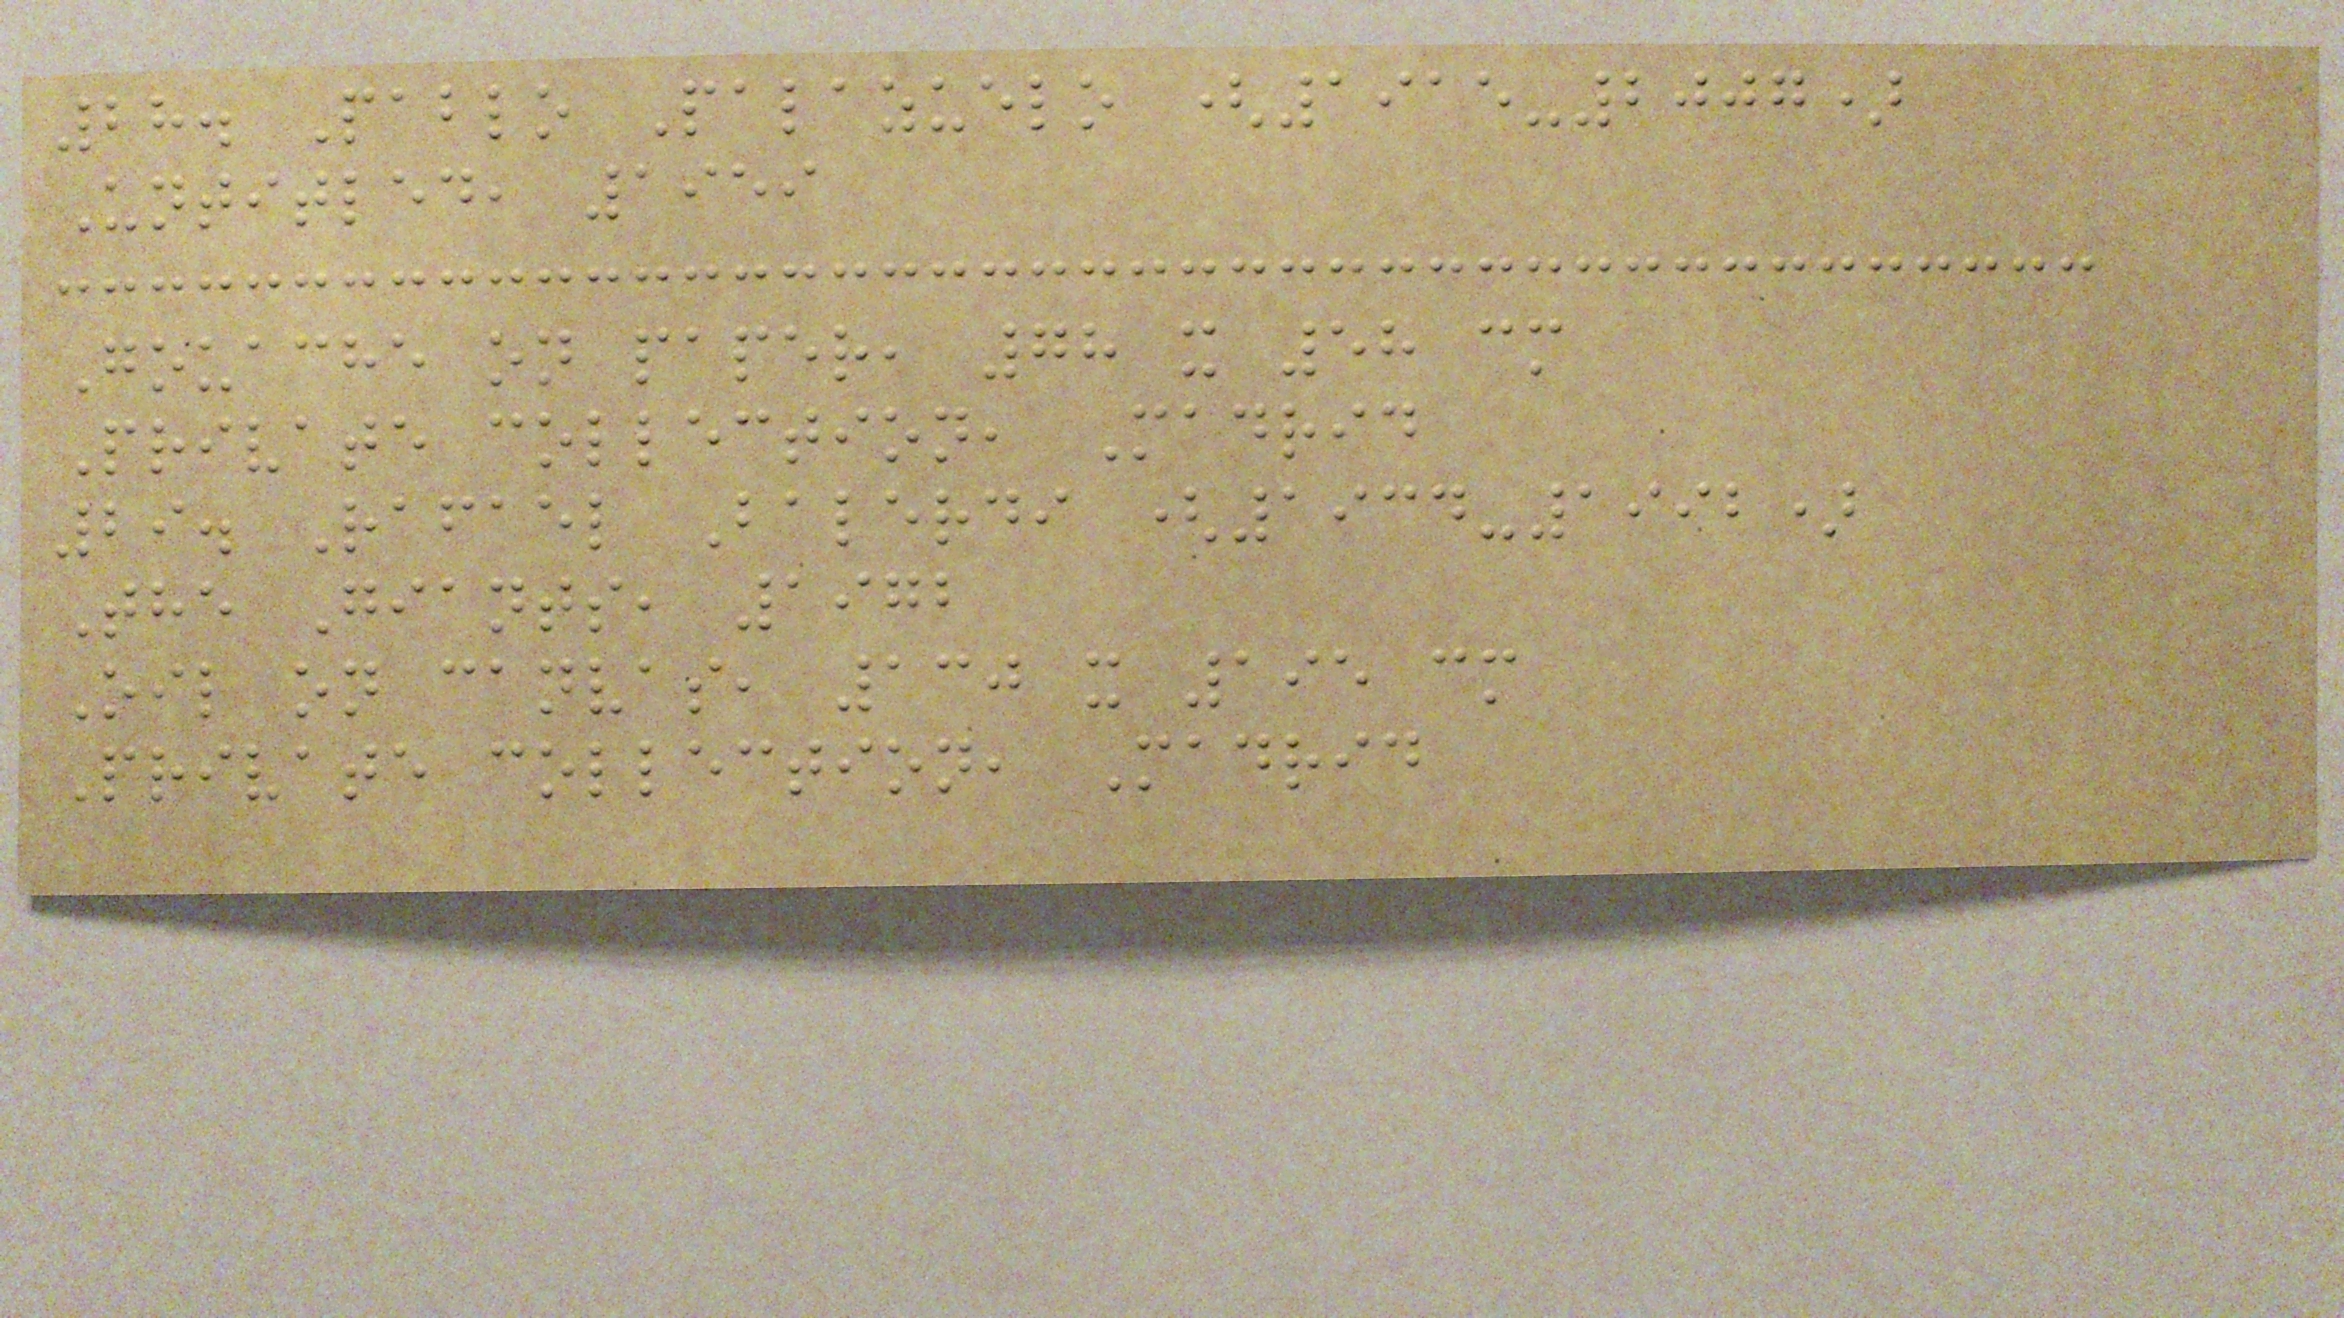28. Pablo Palazuelo (1915-2007)
Untitled, 1959
Gouache on paper, 78 x 58 cm
Private collection, Madrid
29. Rafael Balerdi (1934-1992)
The Giants, 1972
Oil on canvas, 130 x 195 cm
Private collection, Madrid
